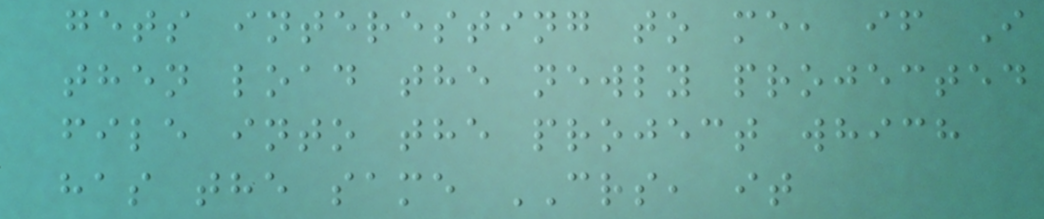gets interesting to me, if I
then load the newly projected
file into the project which
has the same CRS, it
